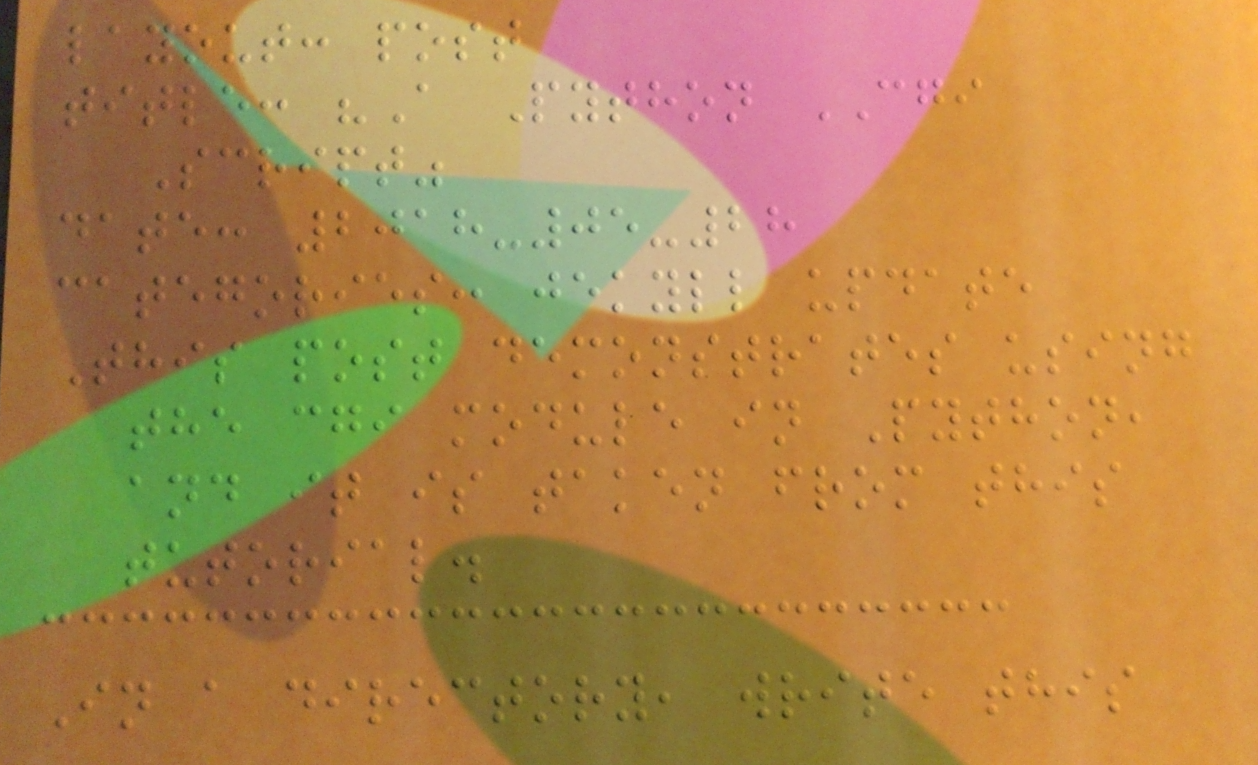layout: post
title: "A Python CGI
Script"
date: 2018-05-28
categories: jekyll update
This post demonstrates using
the cgi module in Python,
and it is taken from this
tutorial.
In a directory, write this
